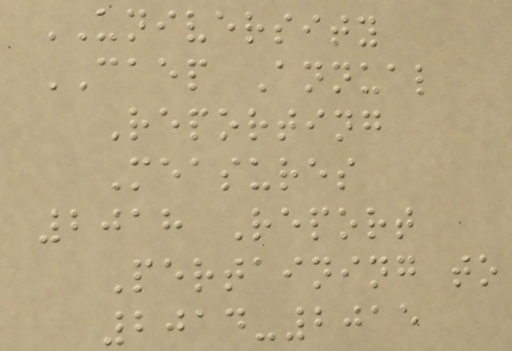UNIVERSITY
CAEP Annual
Reporting
Measures
2018 Report
Pertaining to
2014-2015
